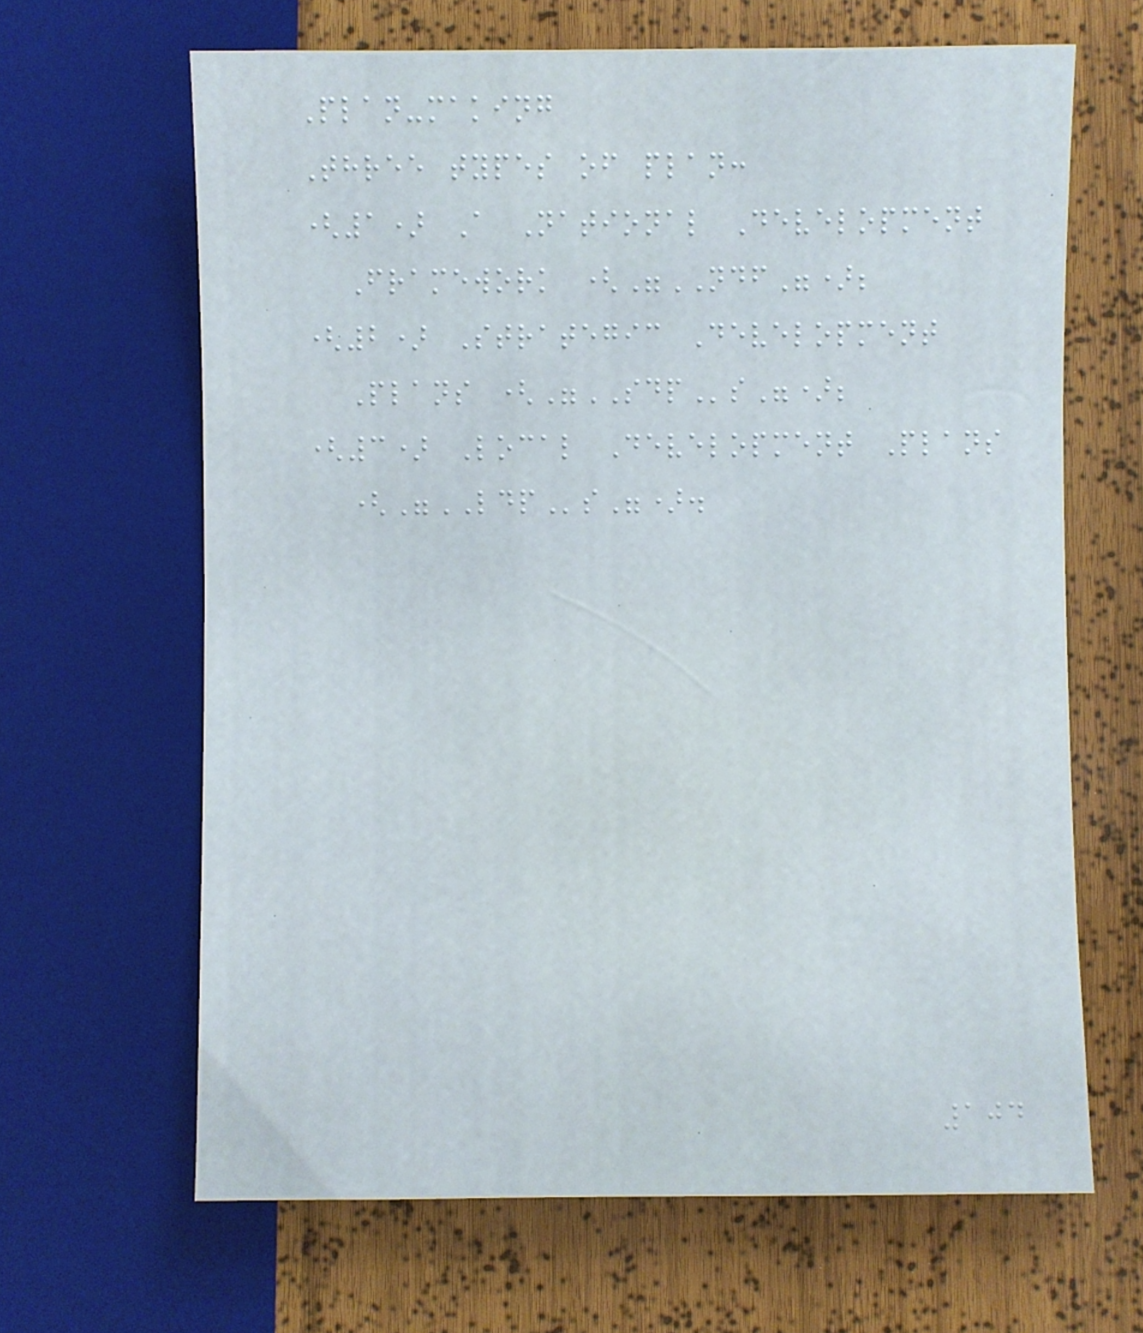Plan-making
Three types of plan:
(1) A National Development
Framework ("NDF");
(2) Strategic Development
Plans ("SDPs");
(3) Local Development Plans
("LDPs").
104
